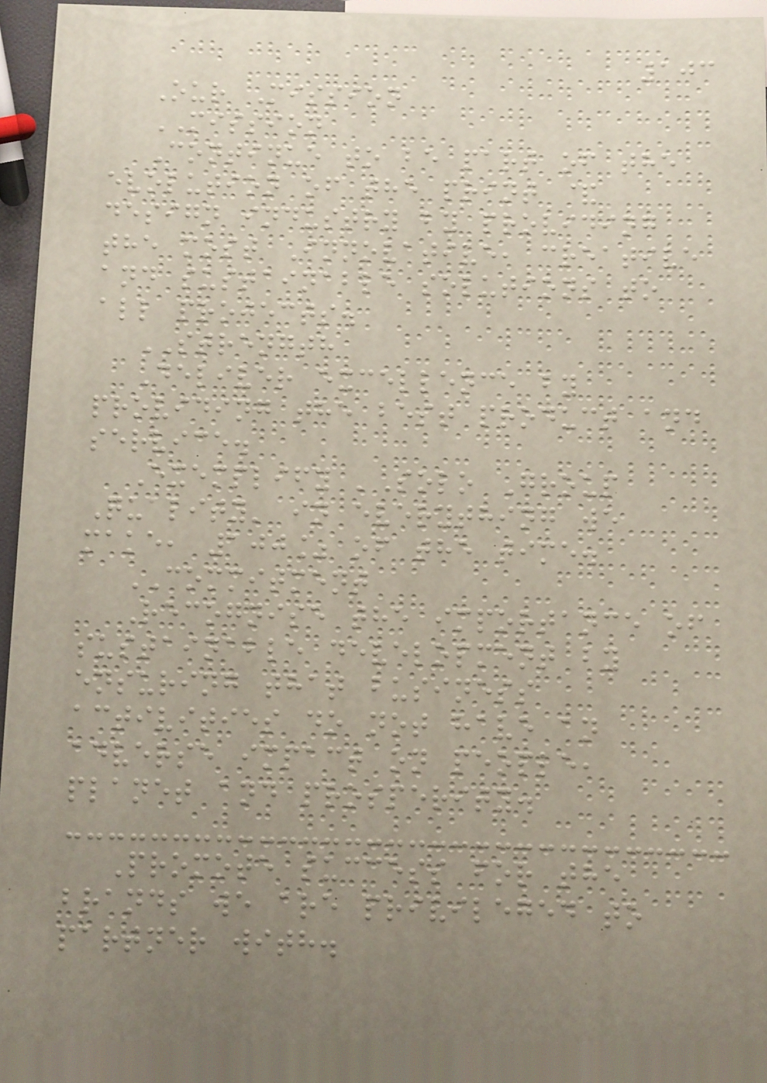103
Our Mission
MISSION
Continue to be part of the
evolution of the print &
design industry by providing
the most Innovative, creative
and sustainable solutions to
all projects.
STRENGTH
Deliver excellence by
providing the best product and
service.
Exemplify 'Solo Group
Quality' in everything we
make, 100% of the time.
COMMITMENT
Recognise the importance of
sustainable development by
ensuring that business
activities do not have an
adverse impact on people,
planet and prosperity.
Promote success for the
brands we are privileged to
partner with.
